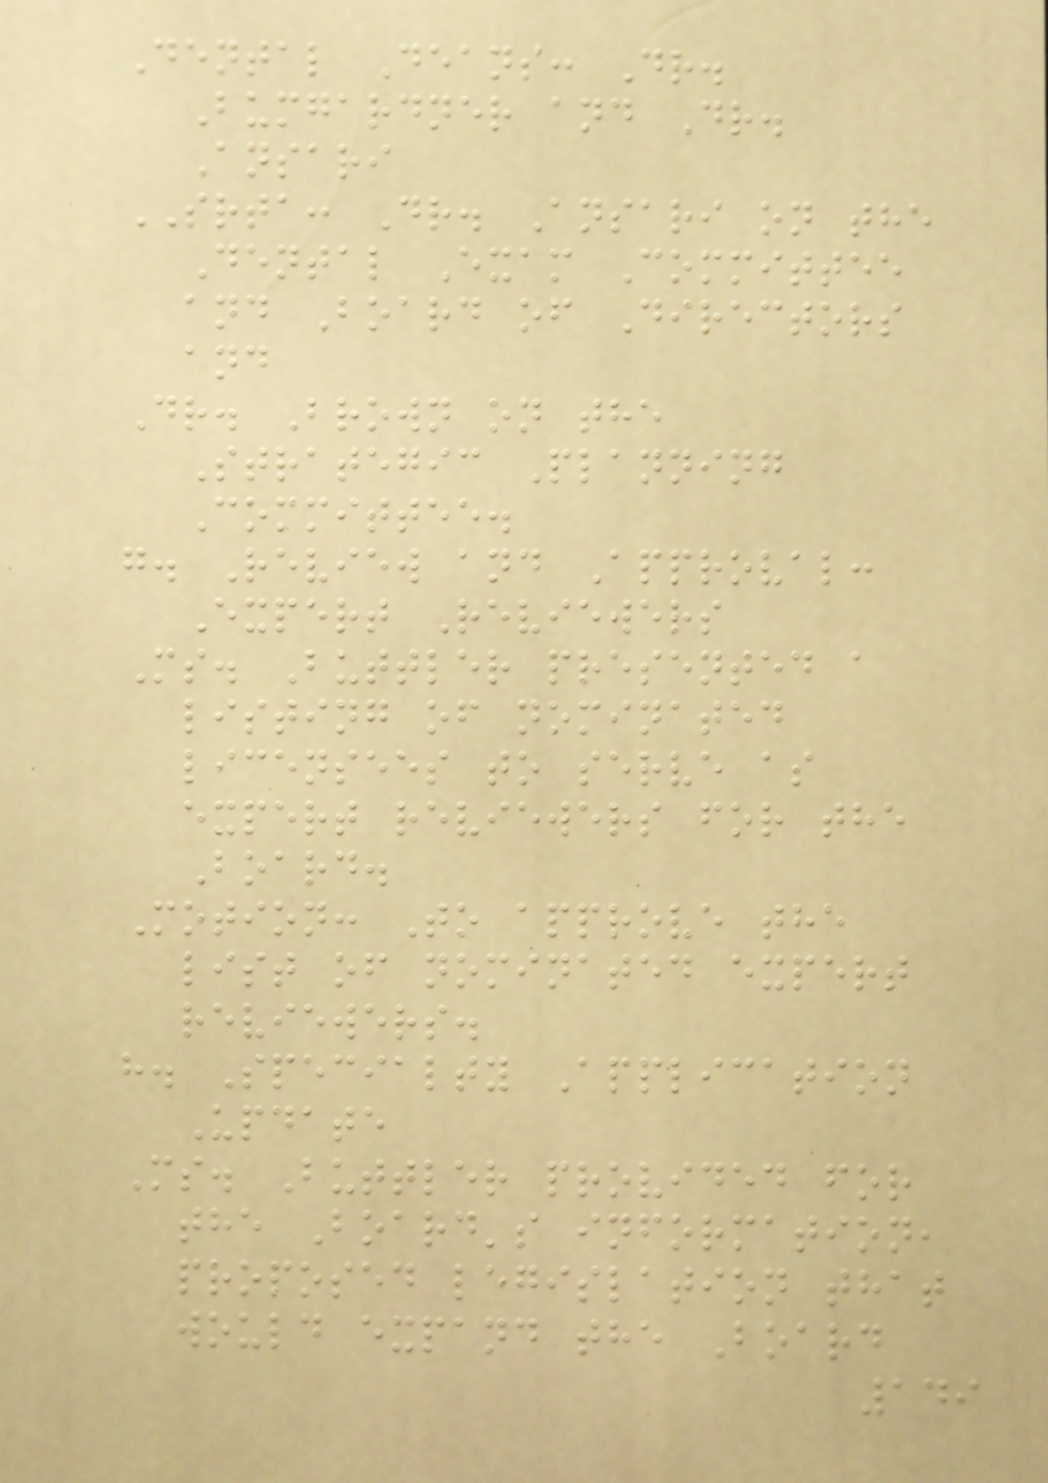Dental Deans: Dr.
Bumgardner and Dr.
Ansari
SRTA: Dr. Ansari on the
Dental Exam Committee
and Board of Directors
and
Dr. Brown on the
Strategic Planning
Committee.
g. Review and Approval:
Expert Reviewers
Ms. Buttler presented a
listing of nominated
licensees to serve as
expert reviewers for the
Board.
Motion: To approve the
list of nominated expert
reviewers.
h. Specialty Application
Update
Ms. Buttler provided for
the Board's information,
proposed legislation that
would expand the Board
149
